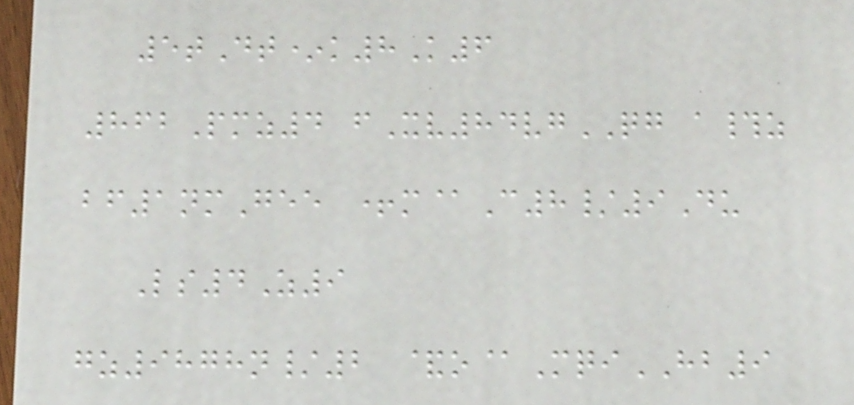5tDt*k8K6
862Pmz4 fXv84vgQG a#z
bf1nmGee +m@C8/9Du
Ls4Z9
gz9878n/2 &o@MqiHB9
